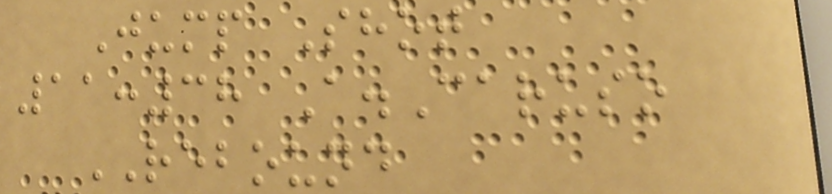Jump Shot
11:38 A.Caruso
REBOUND
